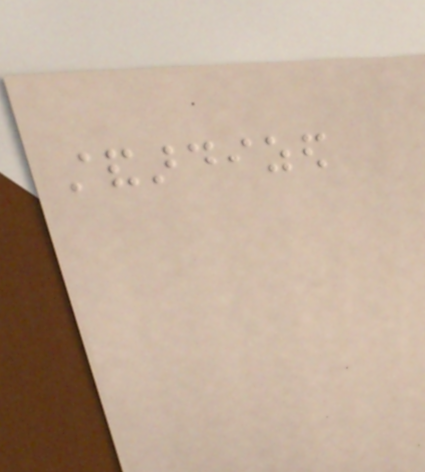standardized
